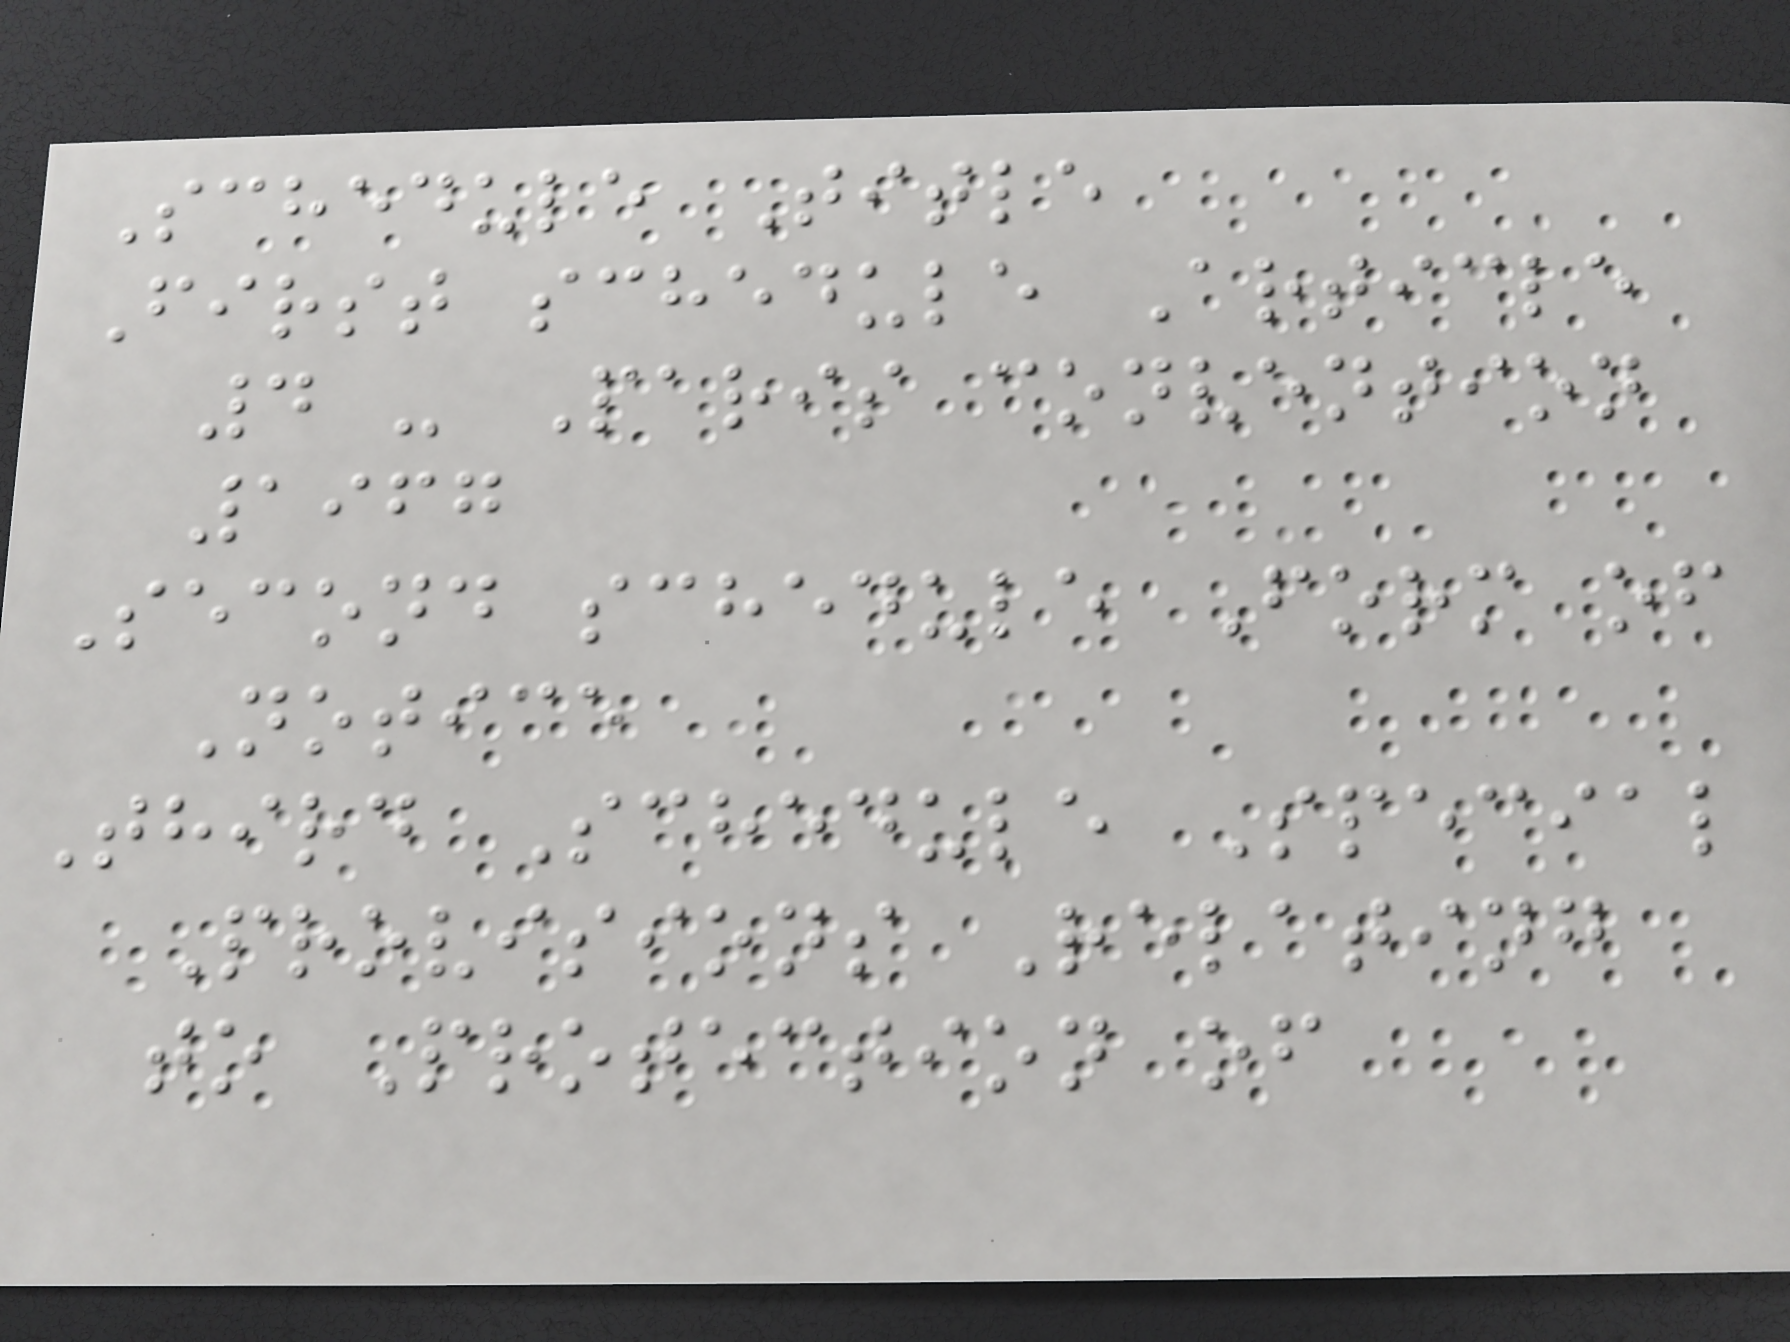Schedule Title
First schedule Article
4 - Paris convention
1967
Second schedule Form of
Notice
Third Schedule Special
Provisions Relating
to Protection of
